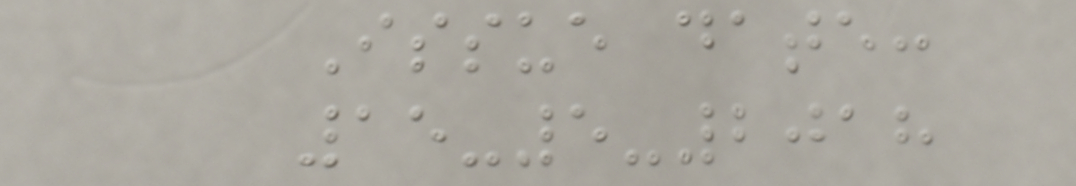Issue date:
15-5-2018
